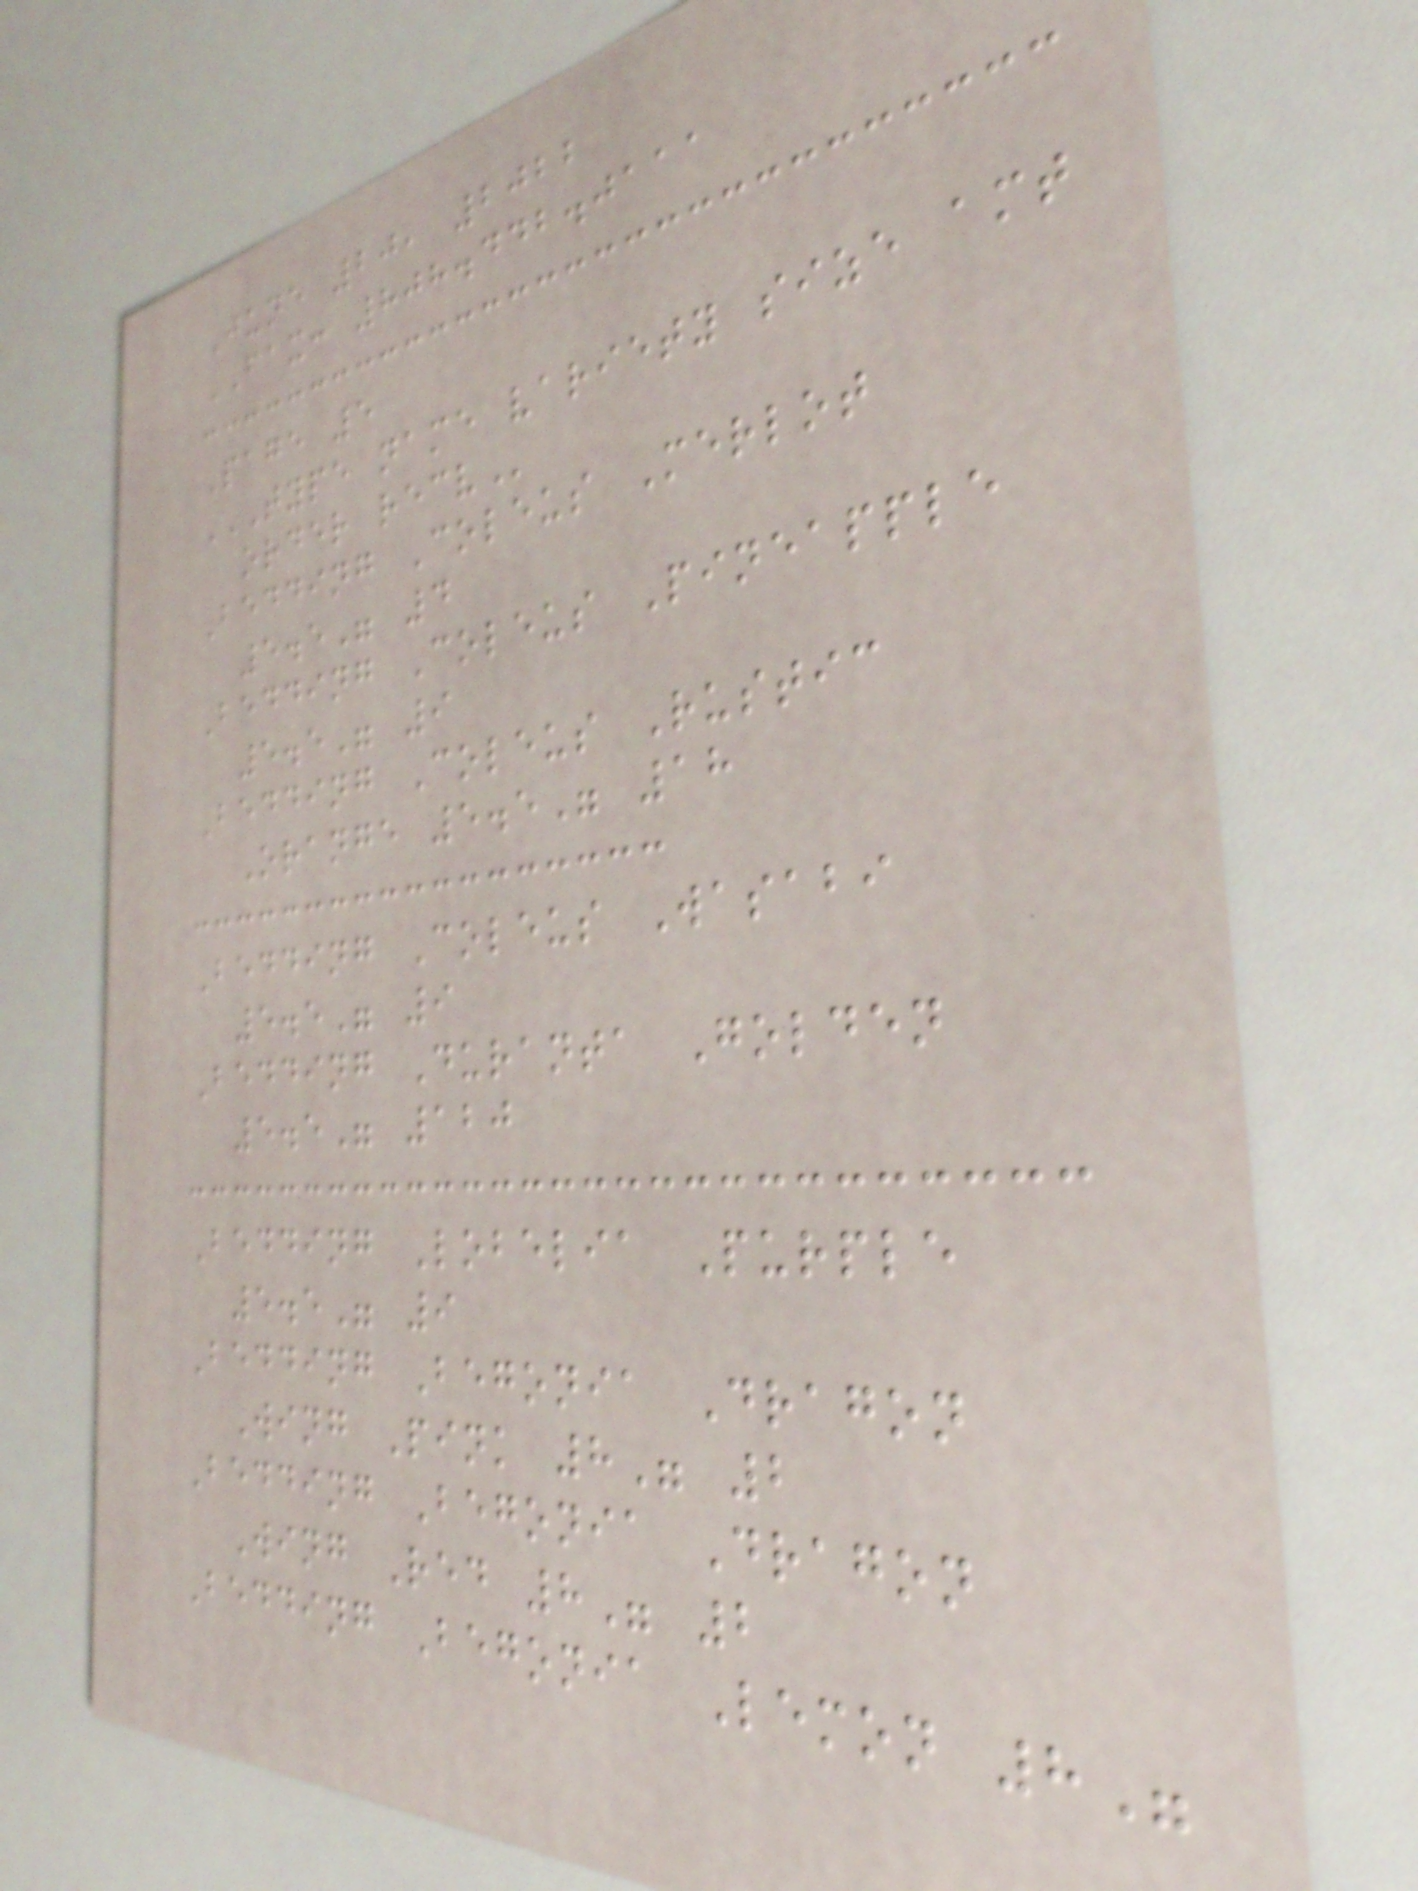June 20, 2022
FAX: 808.442.0111
Page 5
TYPE NAME VARIETY SIZE AMT
ORDER RECV
Bedding Coleus Merlot
5.5" 4
Bedding Coleus Pineapple
5.5" 9
Bedding Coleus Rustic
Orange 5.5" 18
Bedding Coleus Wasabi
5.5" 9
Bedding Duranta Golden
5.5" 120
Bedding Lobelia Purple
5.5" 9
Bedding Begonia Dragon
Wing Pink 8" 2
Bedding Begonia Dragon
Wing Red 8" 2
Bedding Begonia Lemon 8"
